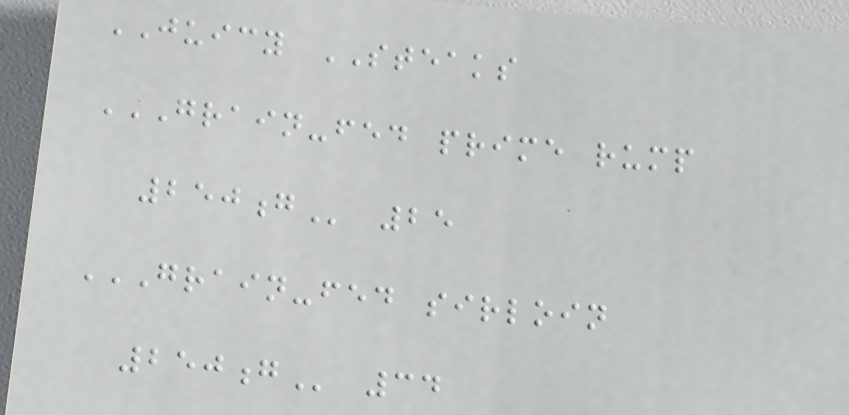JUICY STEAKS
GRAIN-FED PRIME RUMP
250G 25
GRAIN-FED SIRLOIN
250G 34
